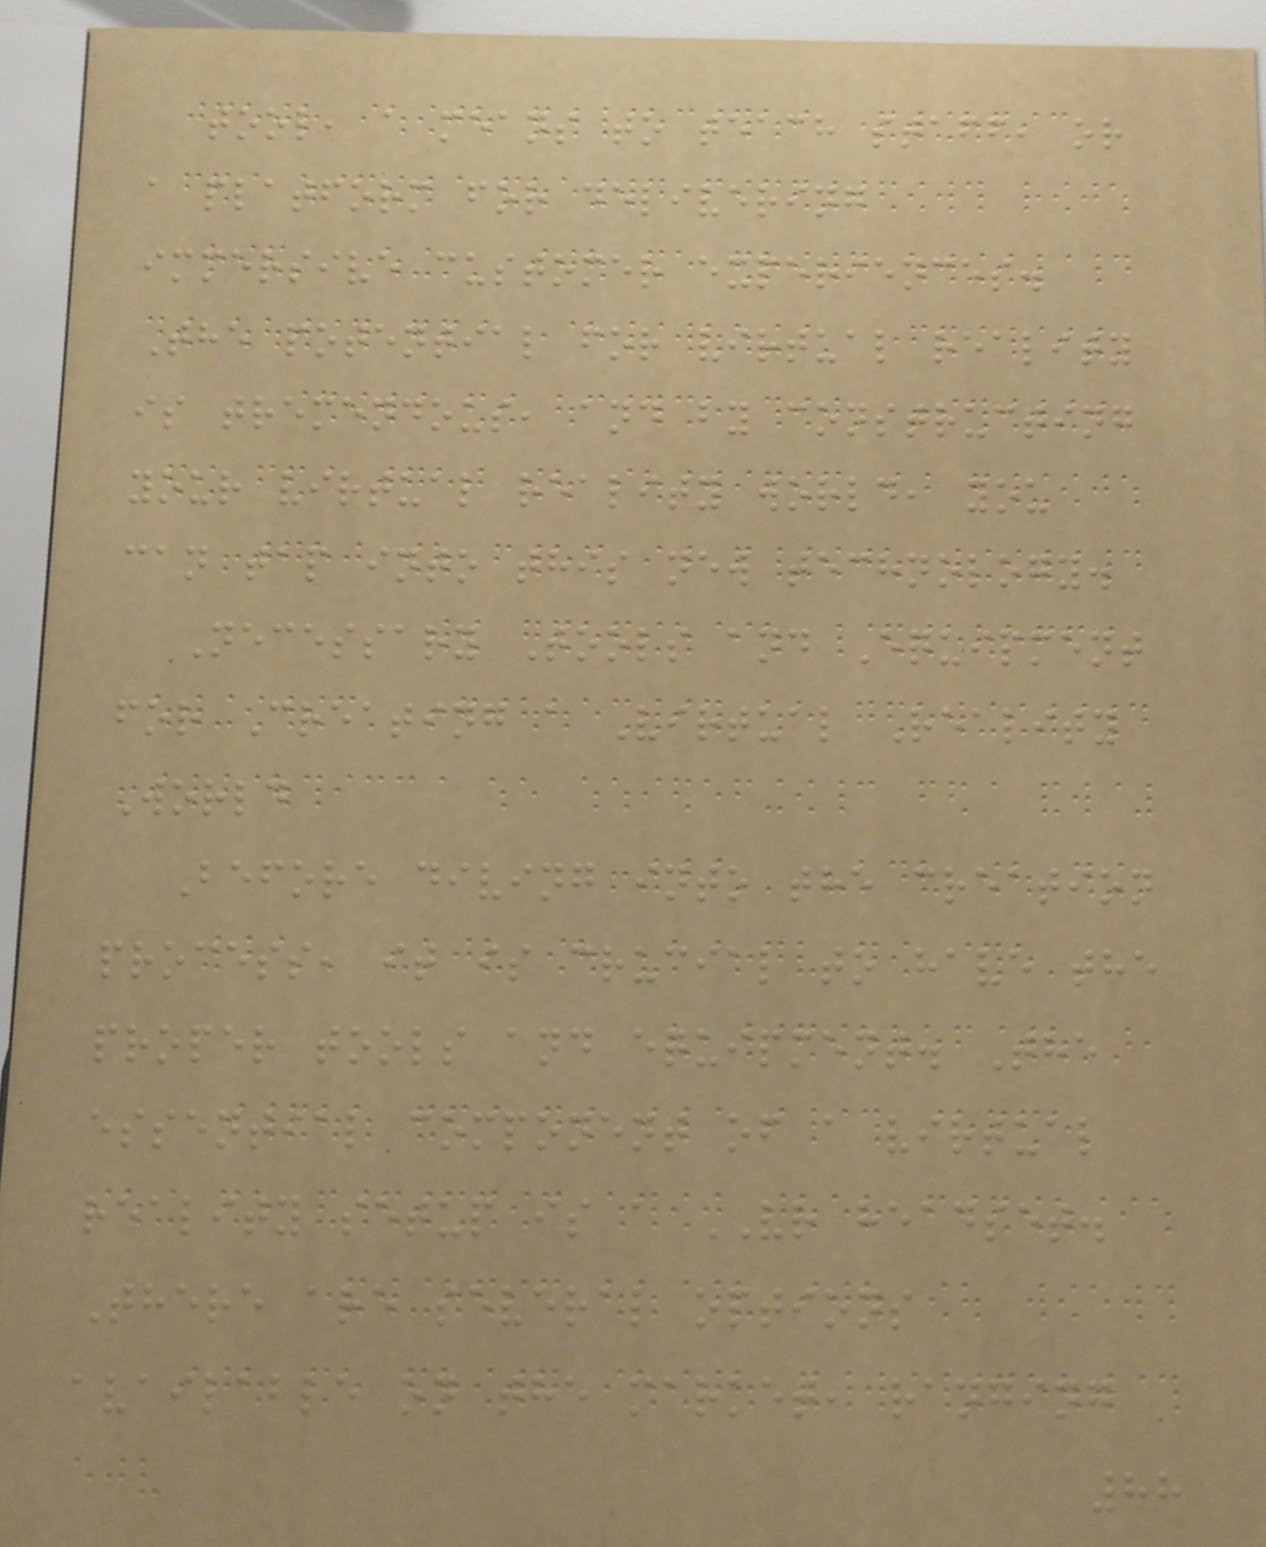tool, a means to teach staff, or
a platform for delivering
immersive customer experiences.
The potential for virtual reality
is tremendous, and by constructing
your virtual reality world, you
can tap into this new technology.
Necessary Tools and Equipment
for Creating a Virtual Reality
World
Before diving into the creation
process, it is crucial to have the
proper tools and equipment. The
essential component of a virtual
reality setup is a VR headset.
There are several options
available on the market, ranging
88
